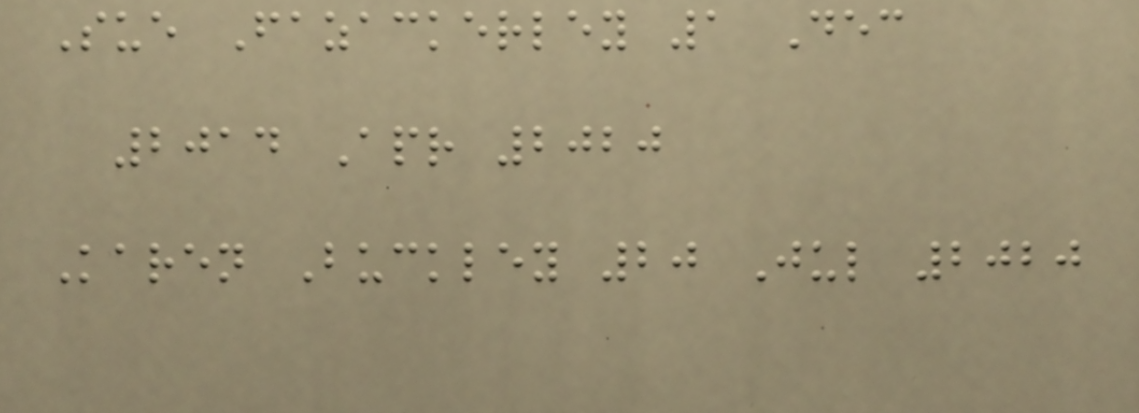Sue Fazackerley 1 Dec
2014 Apr 2020
Karen Buckley 20 Jul 2020
